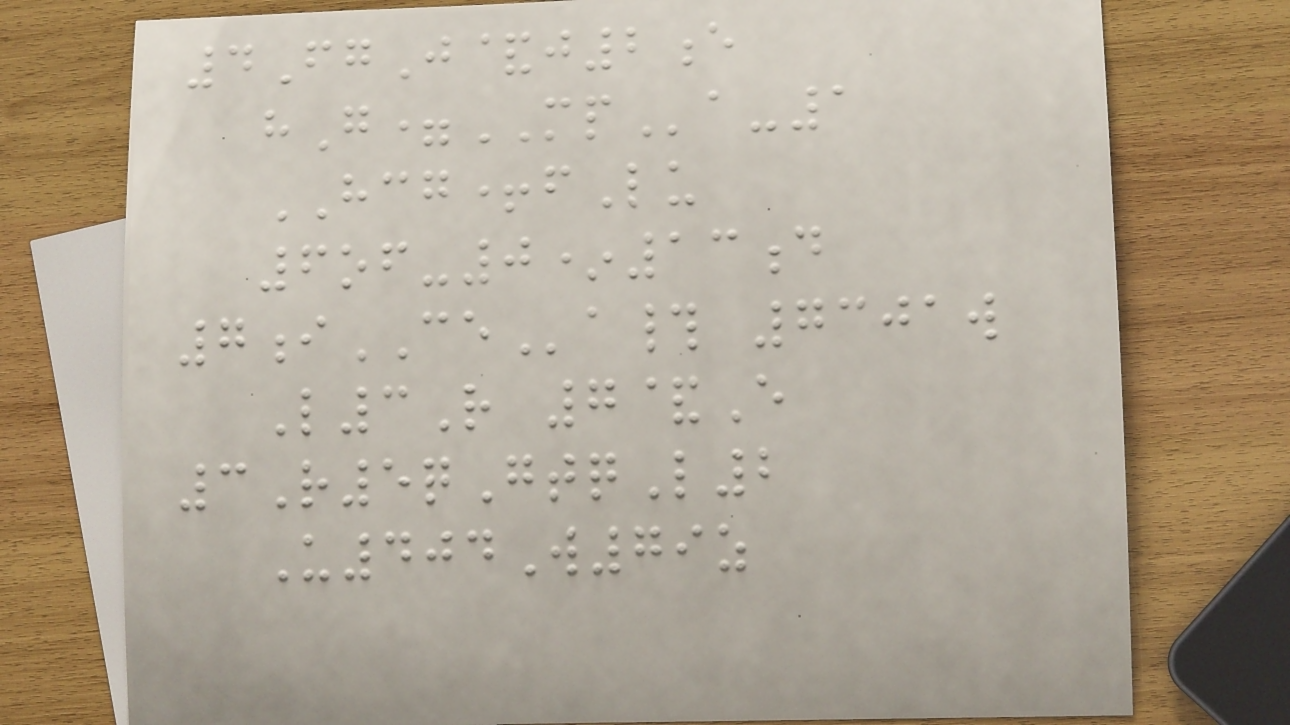4FgJ&j2e
hG=MPa-1
HCG+fLu
6of-0*13d
7iCEa# 7301w
L3R 7&E
3R5qGtqL2
U404W79z
